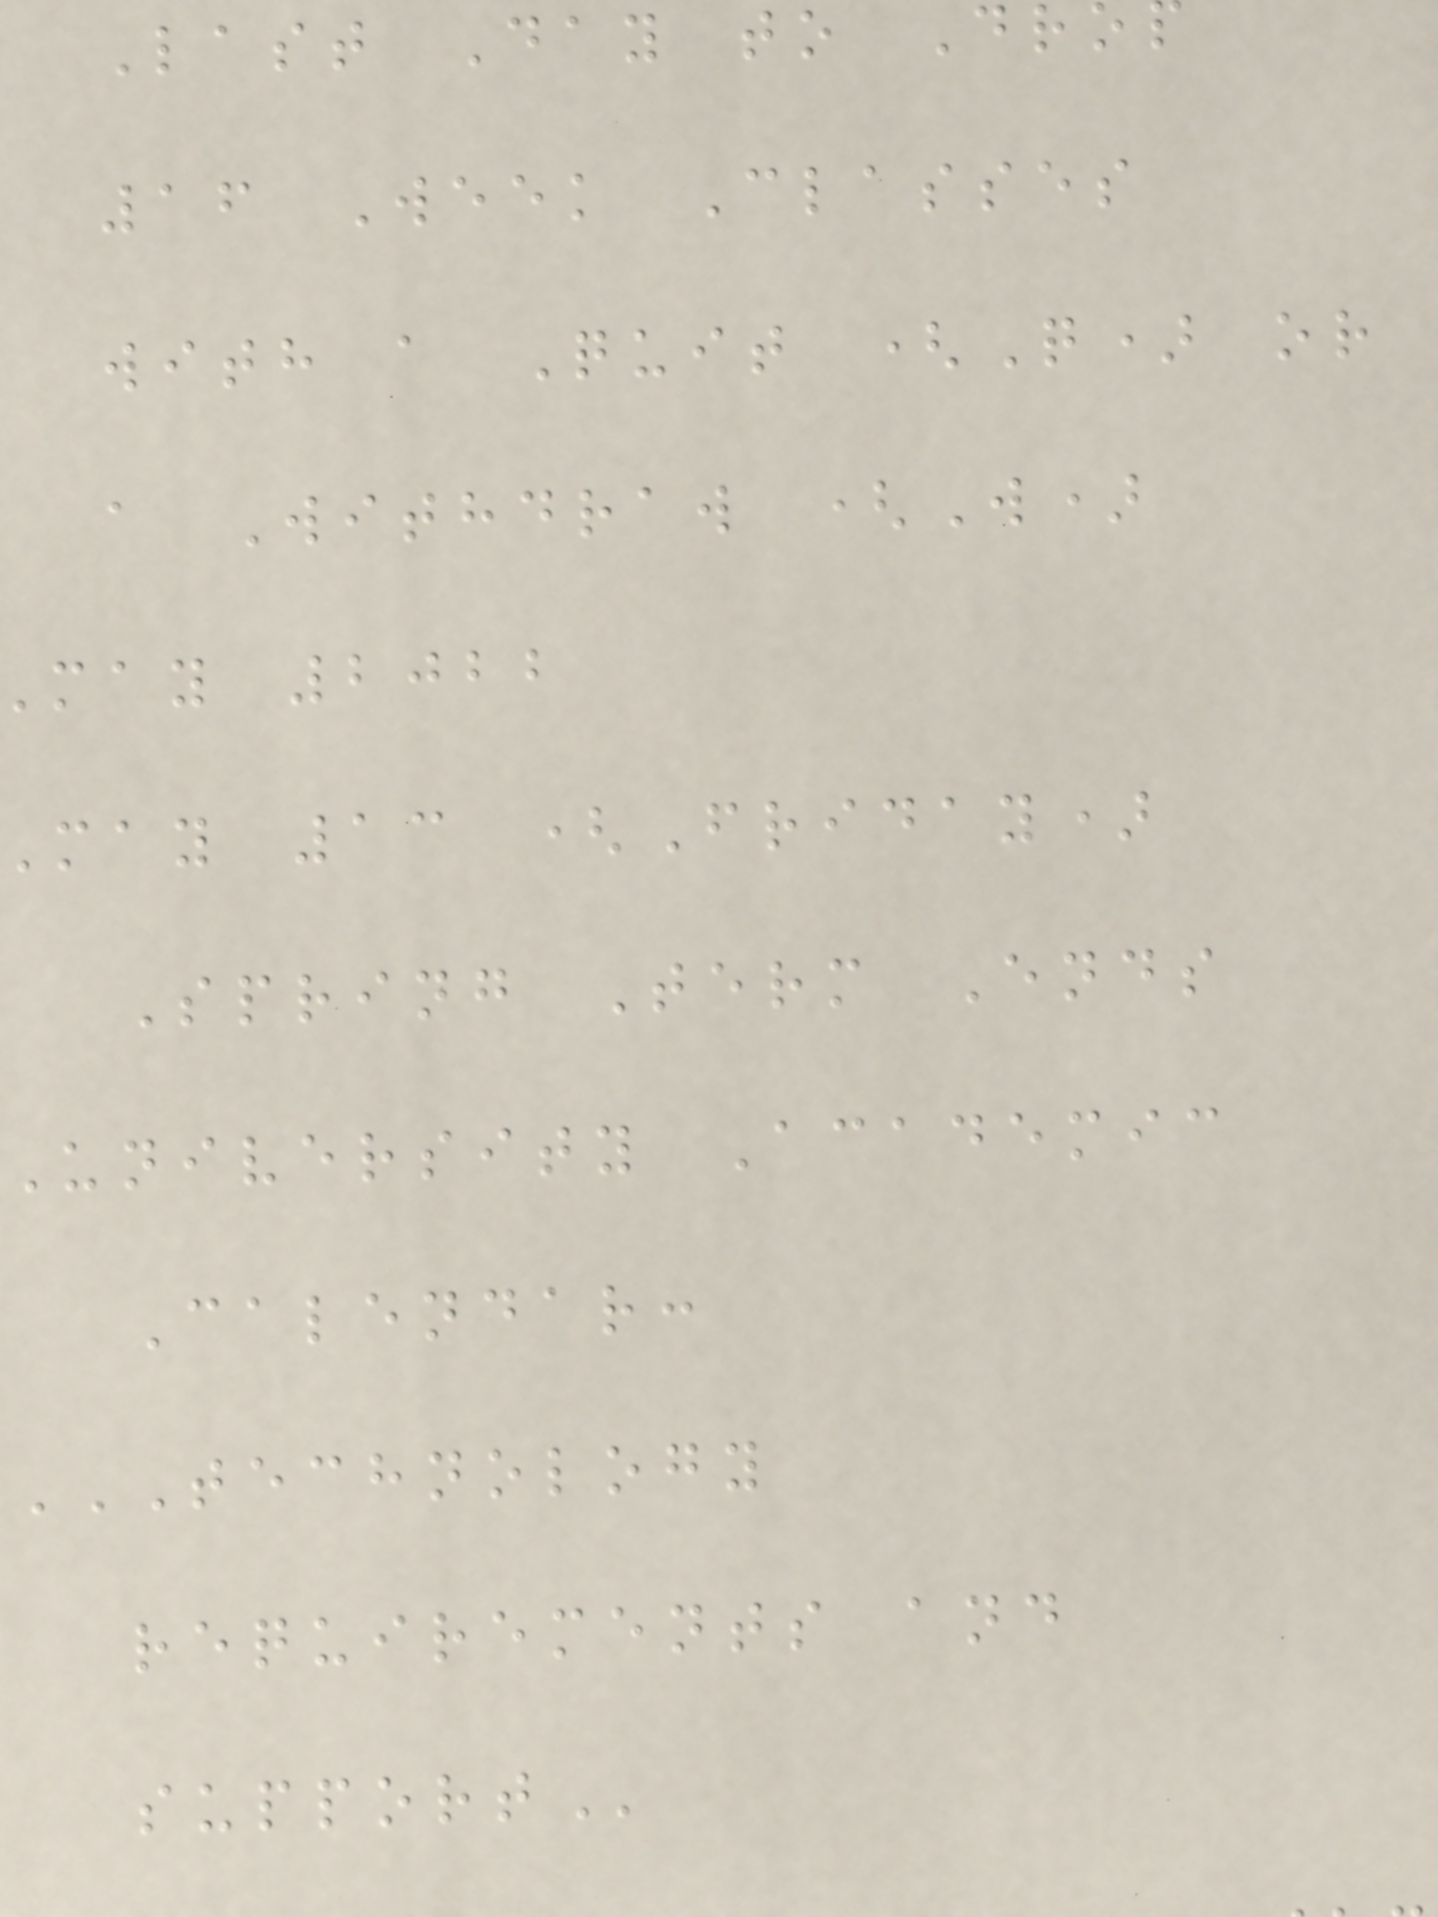Last Day to Dr
16 Week Classes
with a Quit (Q) or
a Withdraw (W)
may 2022
may 13 (Friday)
Spring Term Ends
University Academic
Calendar:
TECHNOLOGY
requirements and
